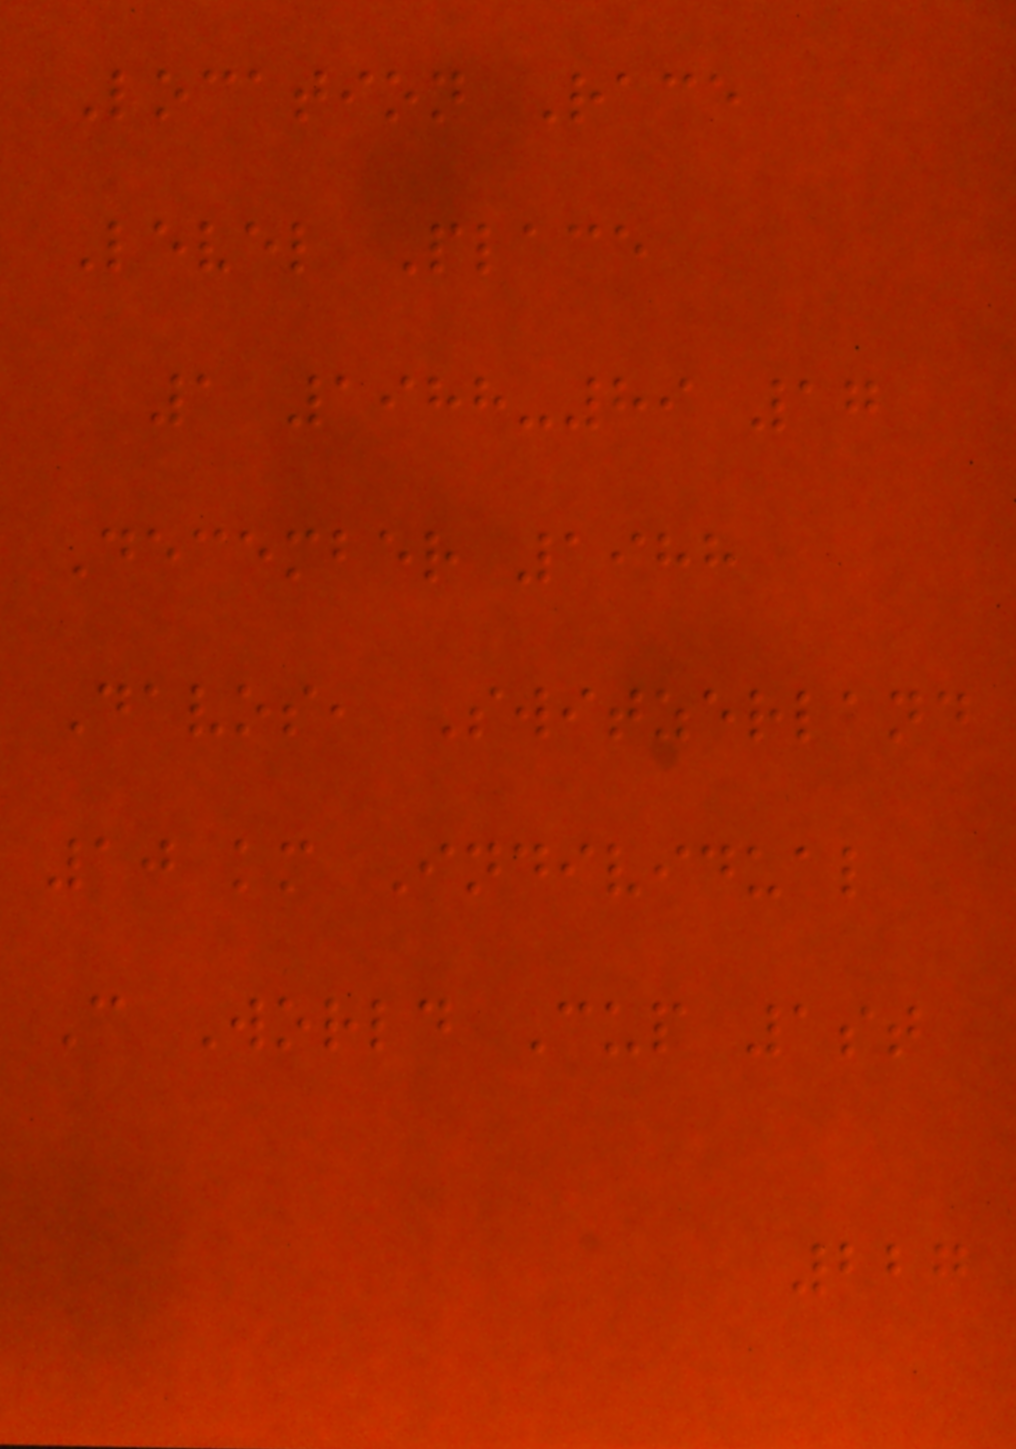Location Race
Level Place
1 1988-89 17
December 1988
Davos, Switzerland
10 km Individual
C World Cup 1st
227
